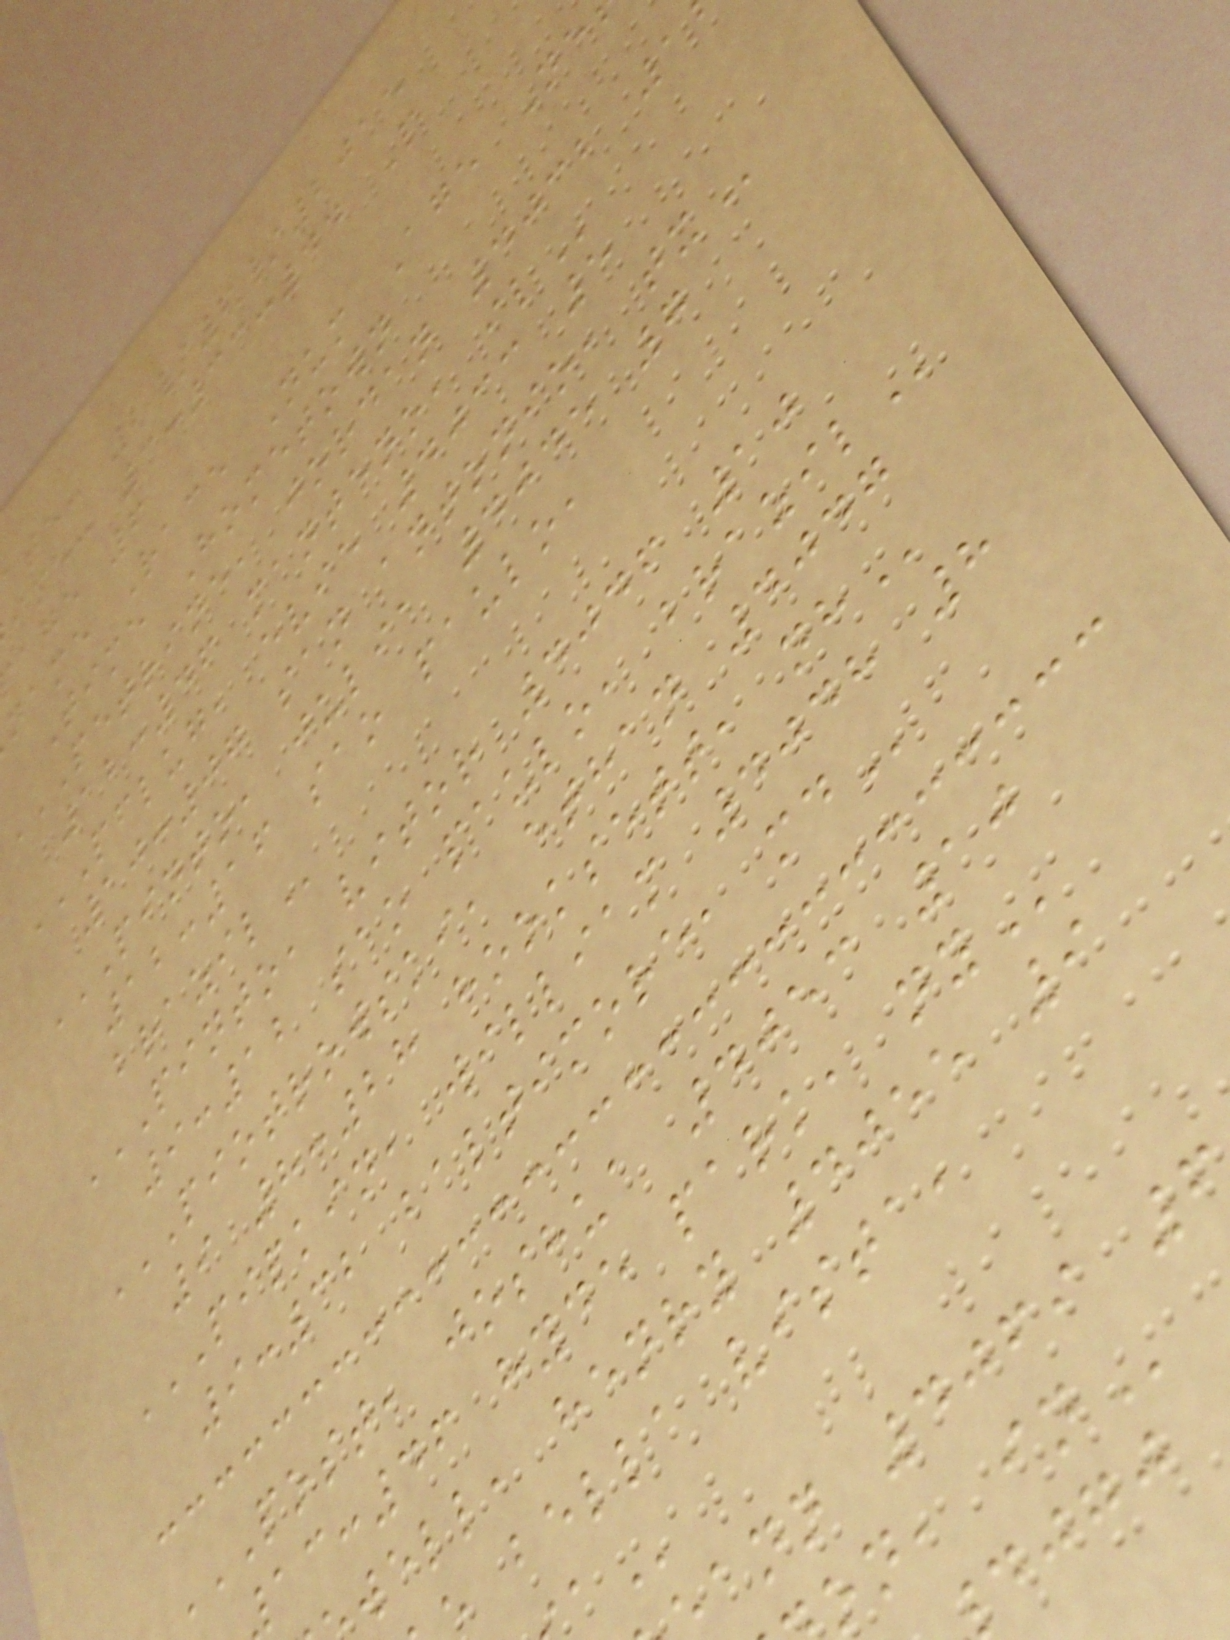ate: 2/6/2015
ime: 3:33:44 P
age 6
name Race Num Age Ne
Time Hometown
12:46 manteno,
PFLUG, EVIE 4033 5
10:07 san antonio,
PINTO, JULIA 4045 7
12:16 sao paulo,
PINTO, VITOR 4046 10
9:12 sao paulo,
PIOTROWSKI, ETHAN 4047
9 8:28 hooksett,
PIPKIN, WILLIAM 4048 8
9:32 baltimore,
POST, JOSHUA 4053 10
:46 hyde park,
well, henry 4055 9
bella vista,
ann 4069
